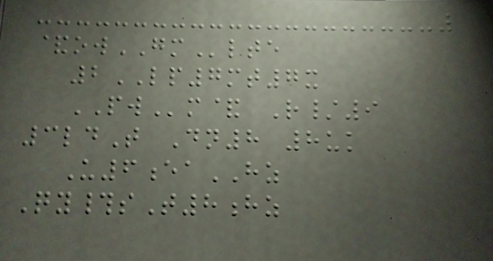&owGMlte
2LP7mt7x
PWm& R/9
3ldT Dn8 8uk
U6eaHZ
Qy#sT8hz
